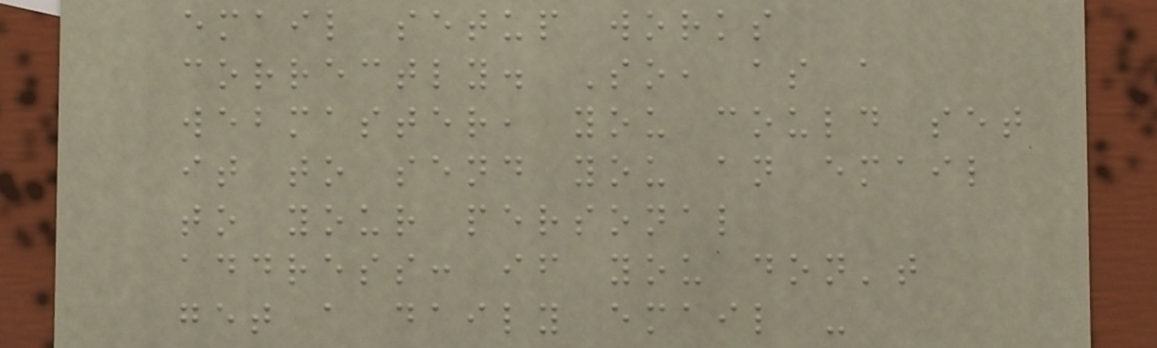email setup works
correctly. So, as a
webmaster, you could set
it to send you an email
to your personal
address: if you don't
get a daily email -
